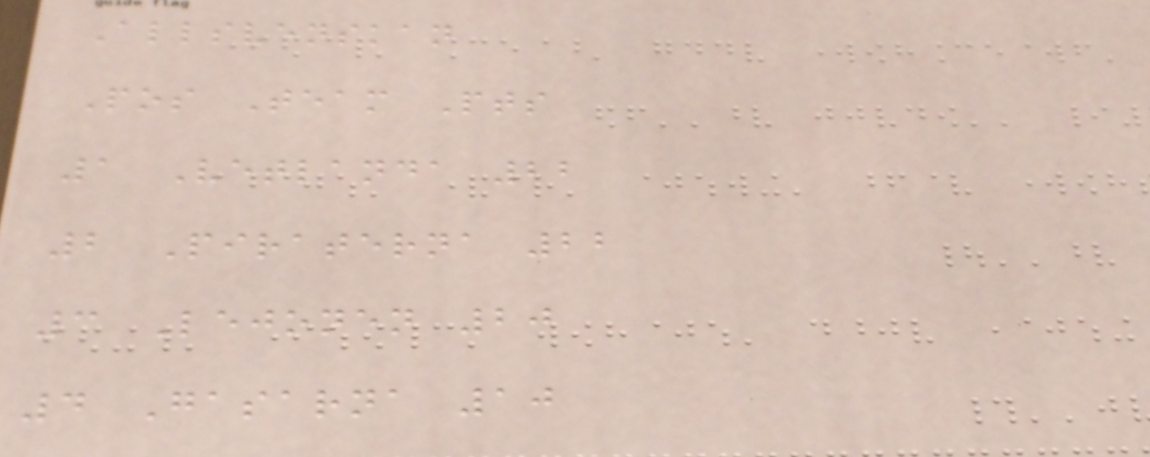Allsvenskan
Pos Team Pts
1 Vetlanda 22
2 Piraterna 22
3 Lejonen 20
4 Gasarna 10
